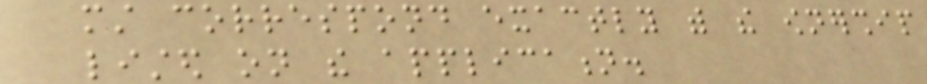must correspond exactly with the ownership
listed on the application.
